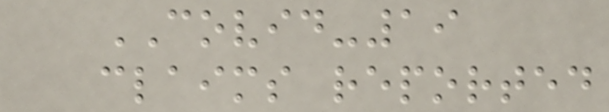COVID-19
claims reported
